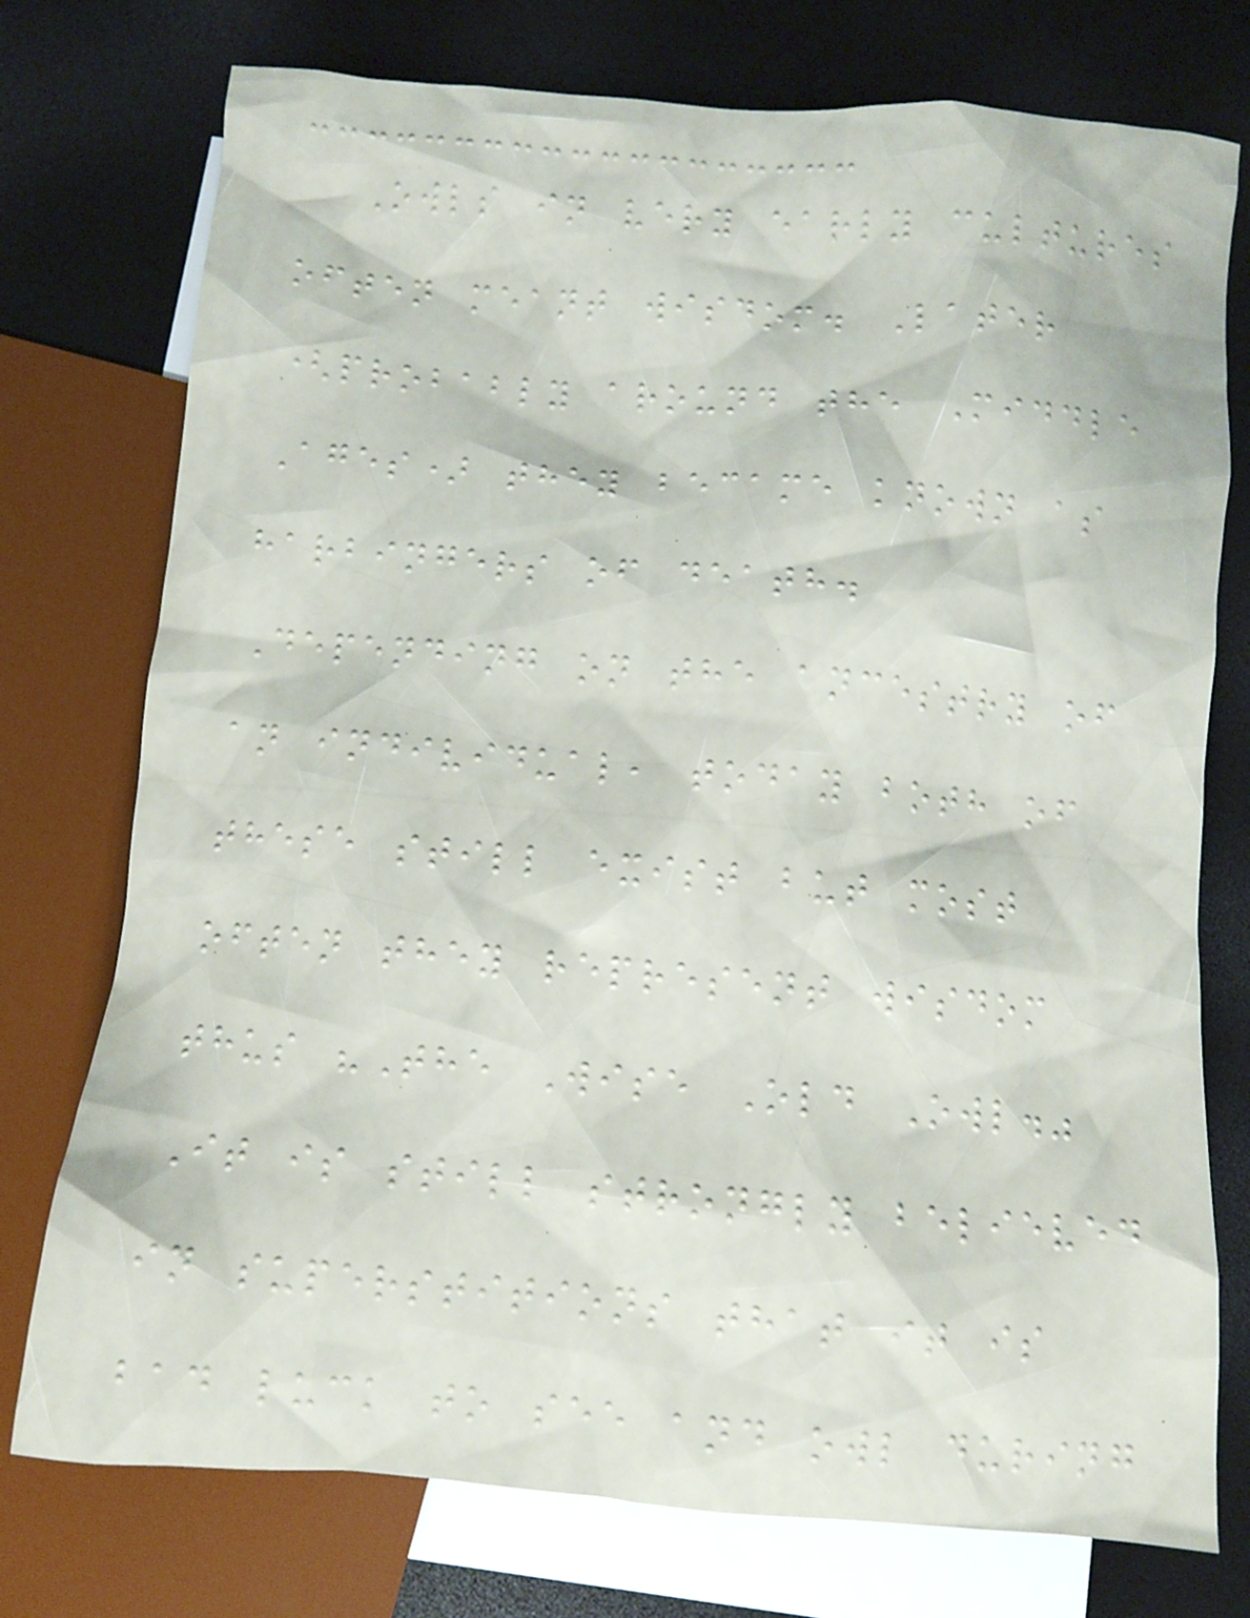Owls in very early cultures
often meant wisdom. Later
(probably around the Middle
Ages) they became known as
harbingers of death.
Depending on the ancestry of
an individual, today both of
these still exist but most
often they represent wisdom
thus "The Wise Old Owl."
It is still strongly believed
in superstitions that it is
bad luck to see and owl during
